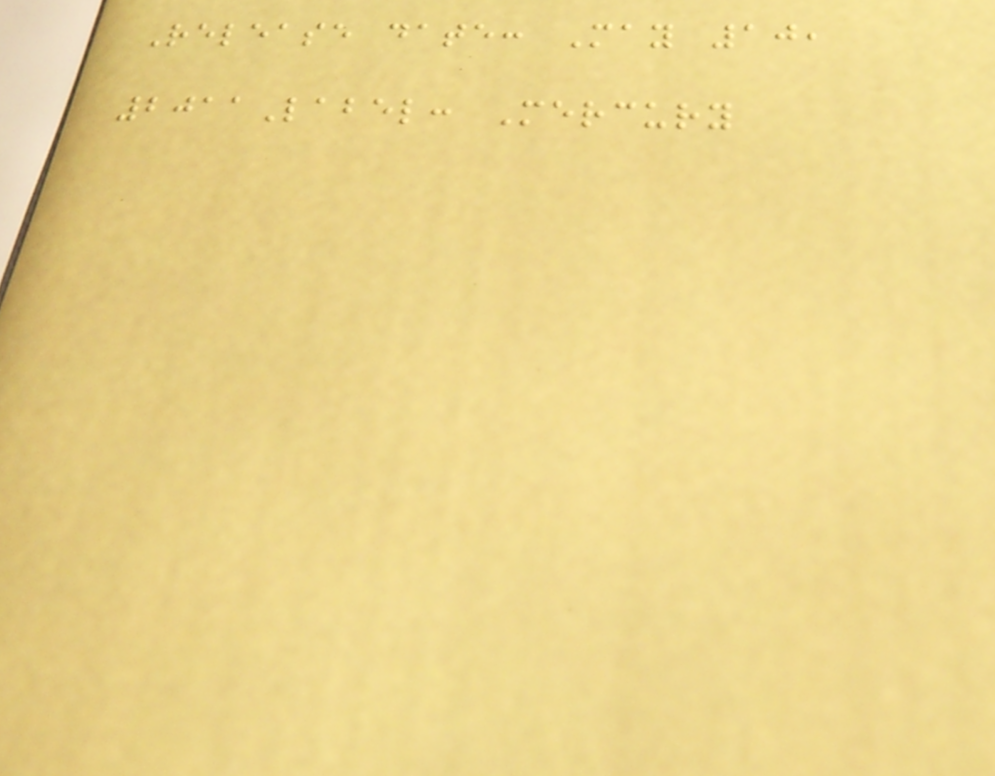Release date: May 10,
2011Label: Mercury
